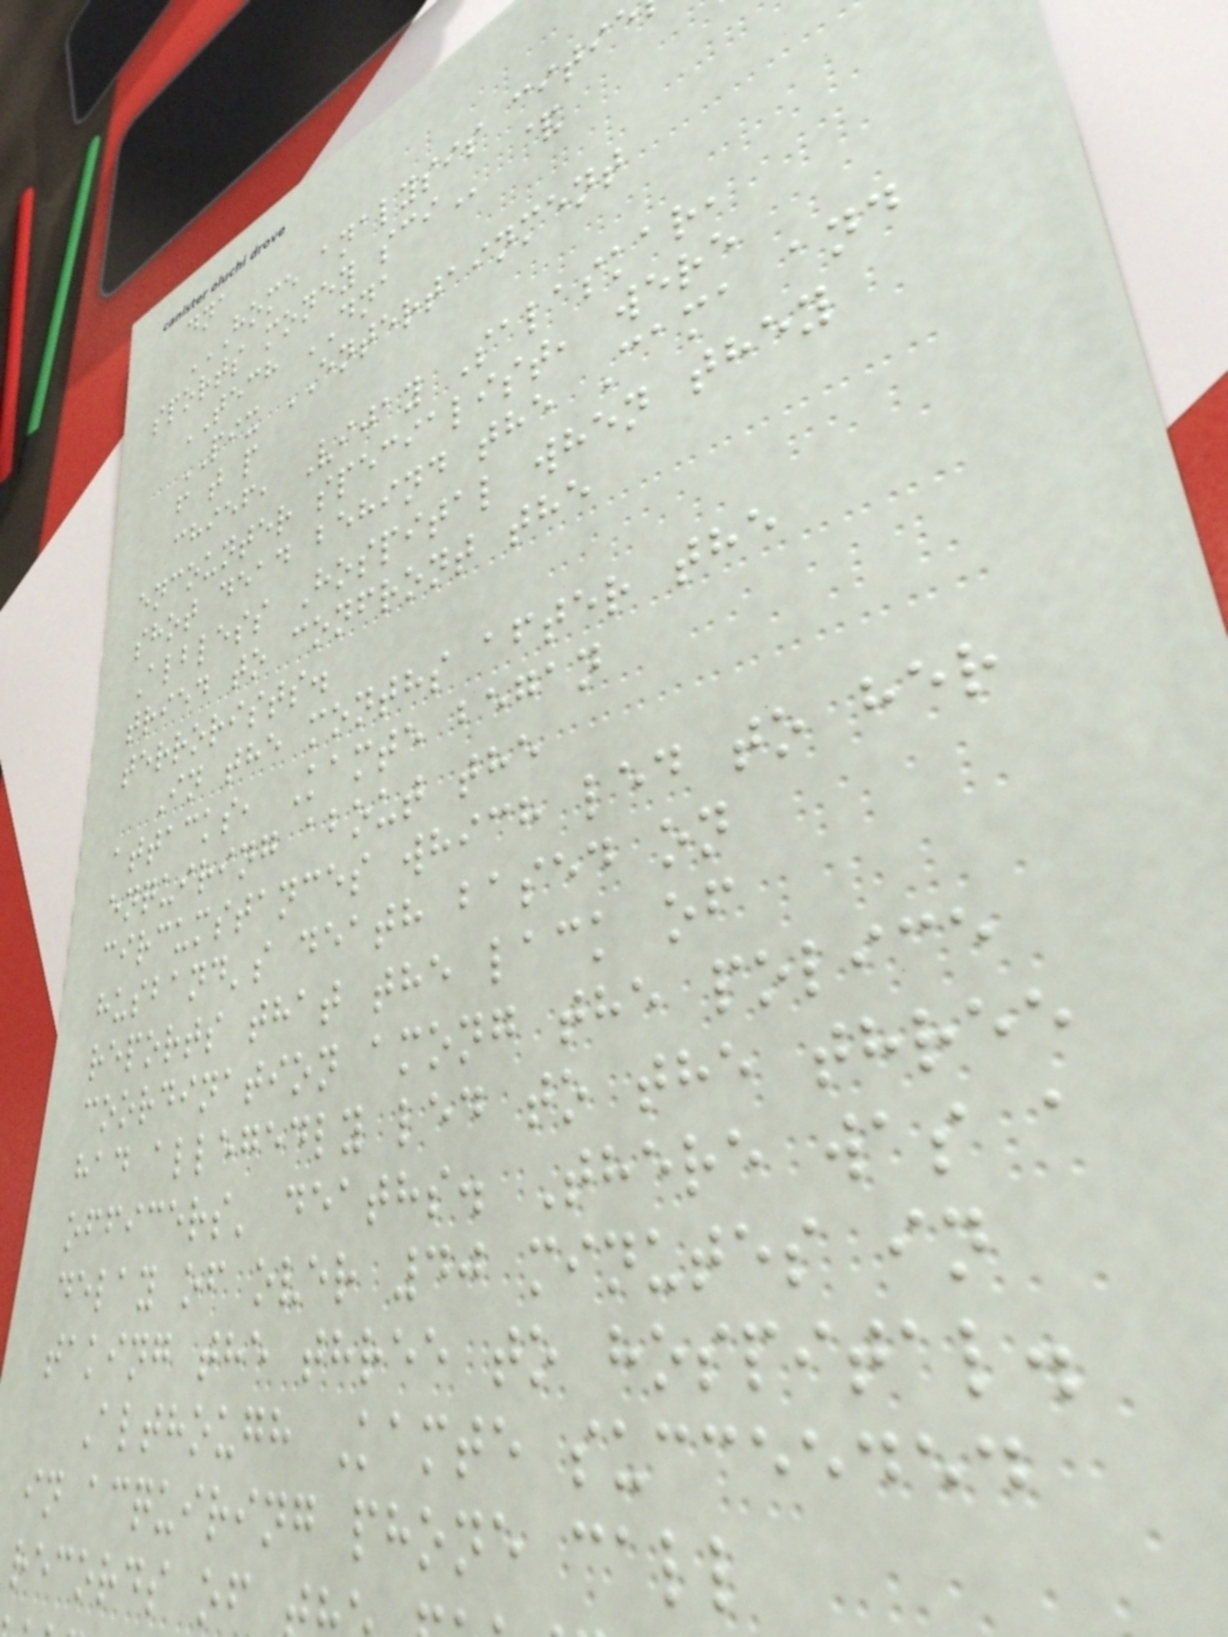dna
sports money
TECH DNA
PIX ENTERTAINMENT
f t p
chief, Vijay Salaskar,
encounter specialist, were
shot dead behind the Cama and
Albless Hospital when they
tried to confront the
terrorists.
In the months after the
attacks, Kamte began
enquiring about the
circumstances which led to her
husband's death based on
reports that the lack of
coordination among the police
had allegedly led to the three
officers' deaths. There was a
delay of over 40 minutes in
taking the three to hospital.
Although Kamte succeeded
in acquiring phone call
records of
